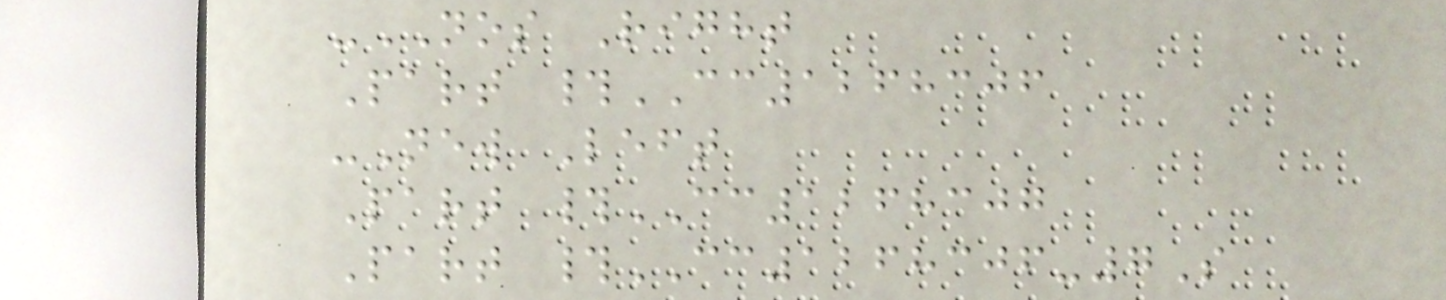-NOS Right
Part #CC1268306
-New Left
Part #CC1268307
Part #CC1268306-7S
